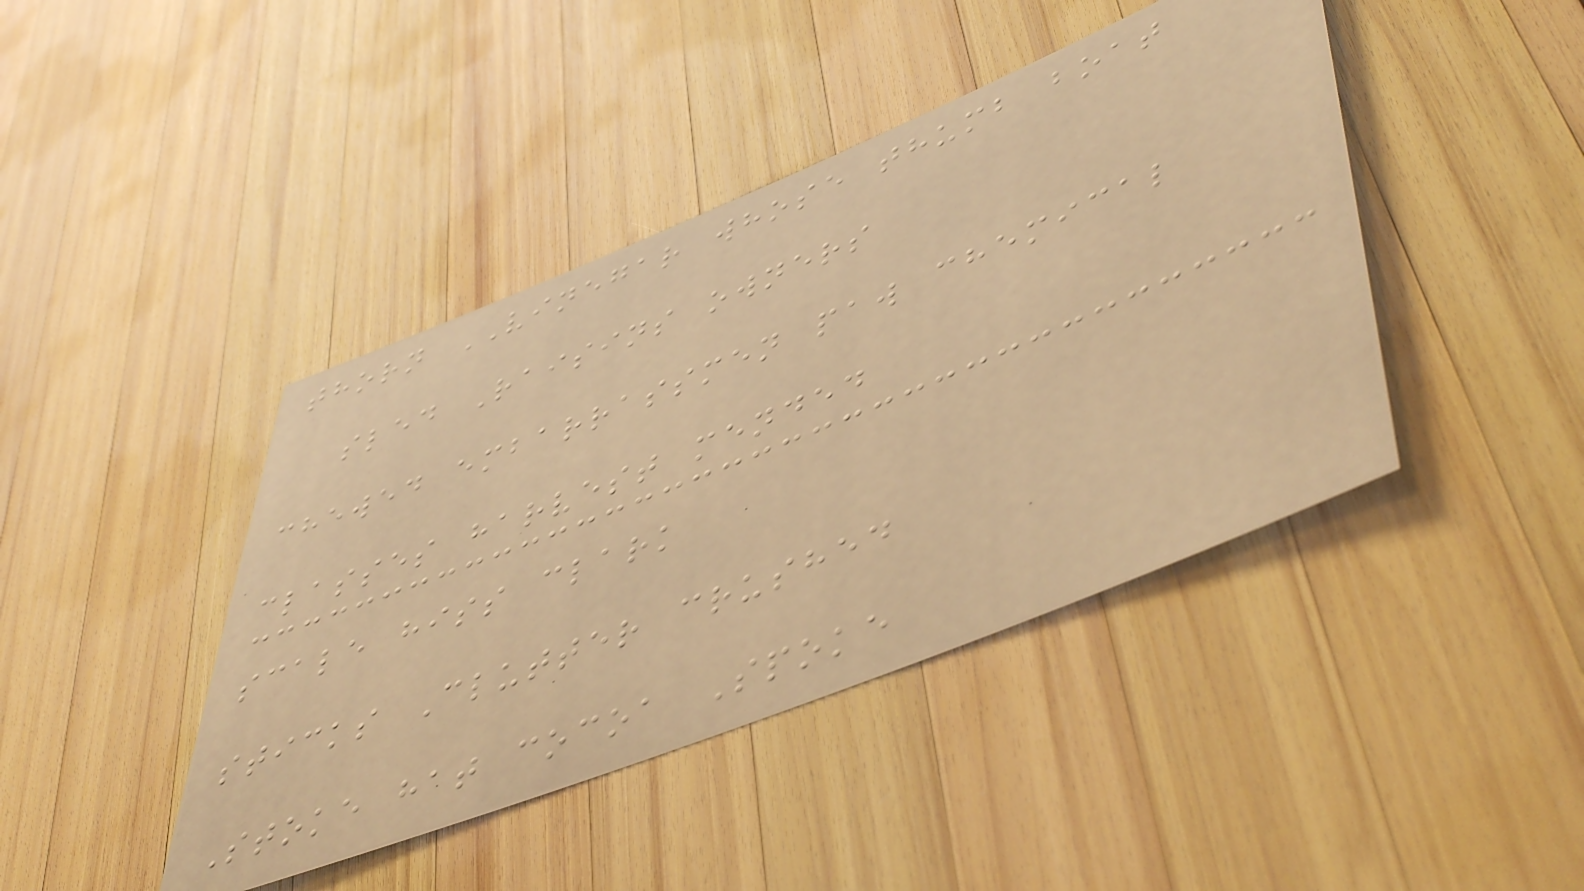thorn VINEGAR whose thumb boat
sled Raisins owners
chewed embarrassmen paw chemical
classes harvest mended
scale hiss clark
sticks Clutter crushed
Stoke hat cocoa Spoke
